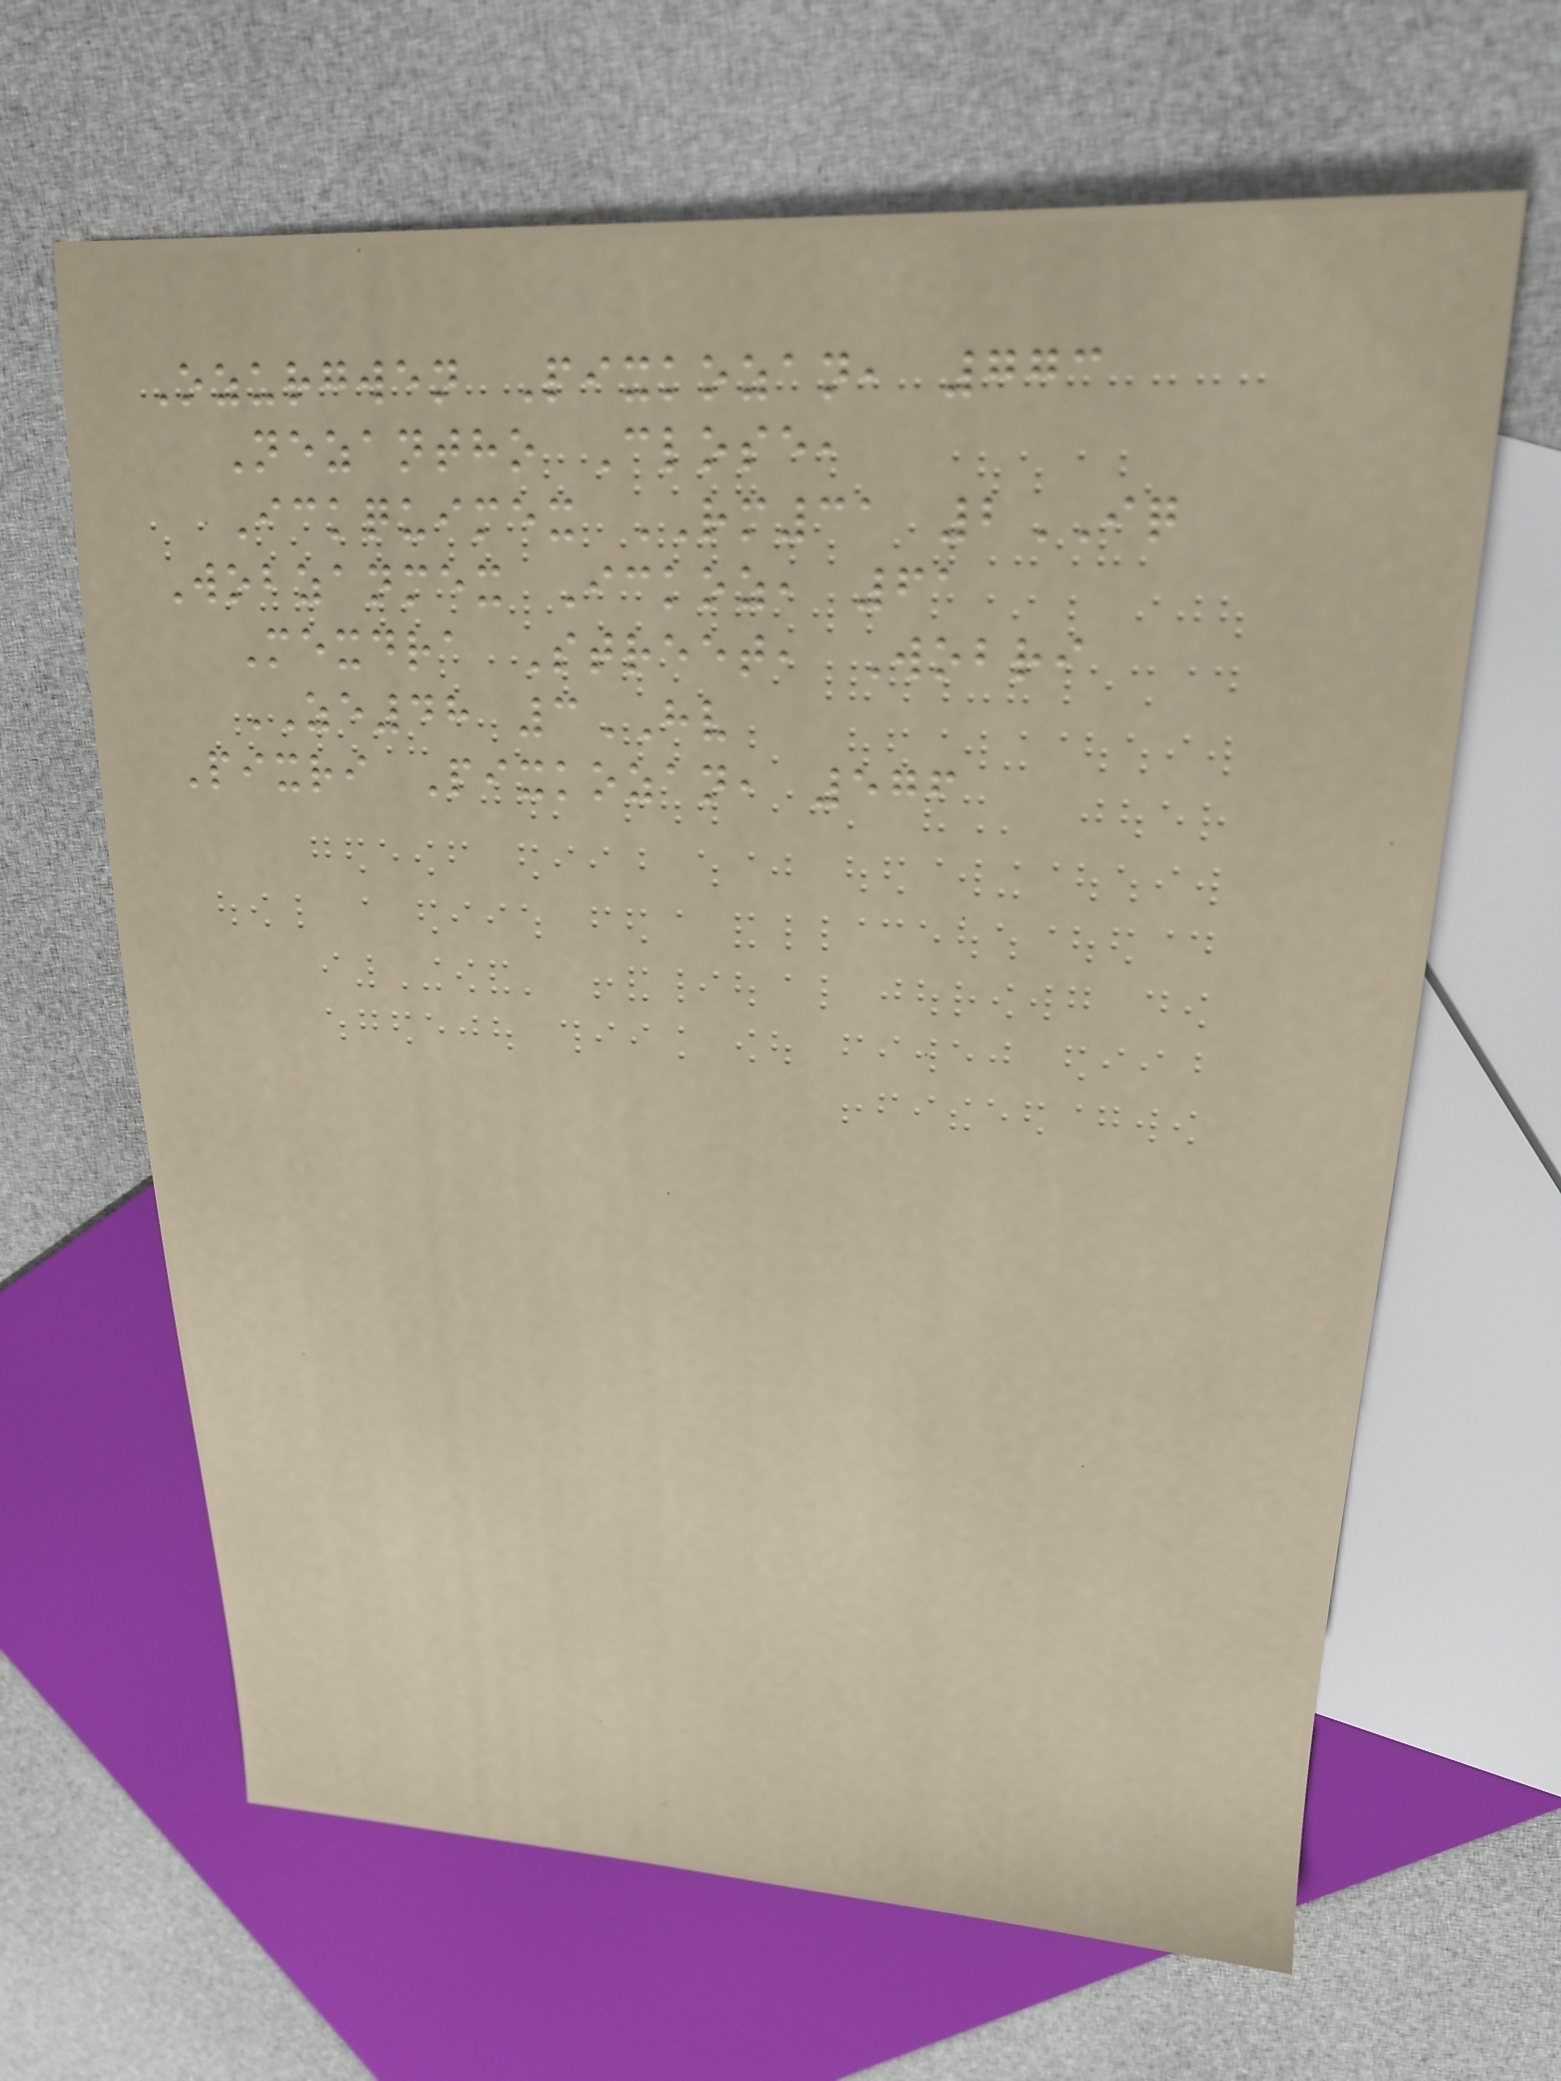Ozurgwen Pixkozan, 773
Nezantho Close,
Ickquimex RM31 2IQ
Wobzanmex Ickoz, 61
Mexdra Street, Wobri
ZE48 3HV
Pixri Pixkozan, 576
